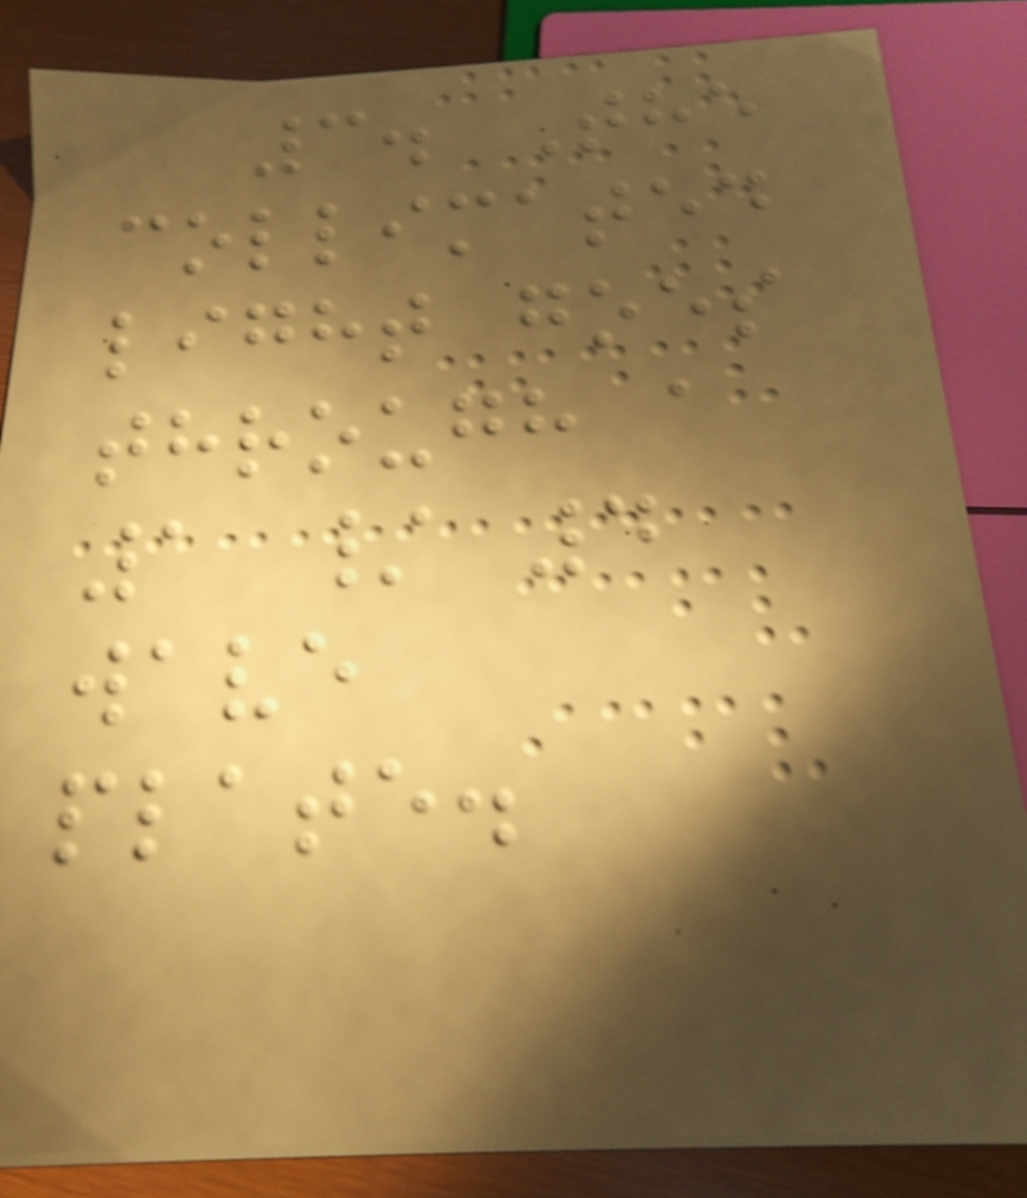3. The
collimated
light goes
through a
1 / 4
wave
plate.
